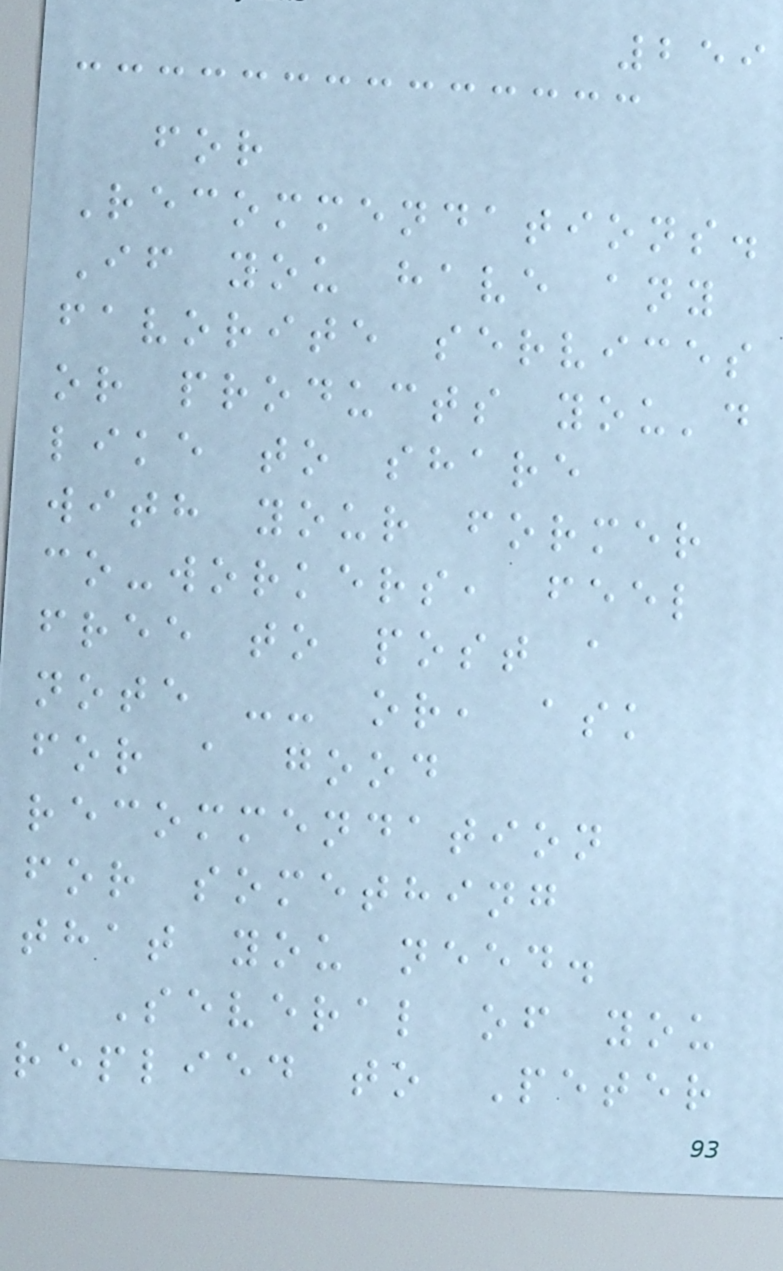259
for
Recommendations.
If you have any
favorite services
or products you'd
like to share
with your former
co-workers, feel
free to post a
note -- or, ask
for a good
recommendation
for something
that you need.
Several of you
replied to Peter
